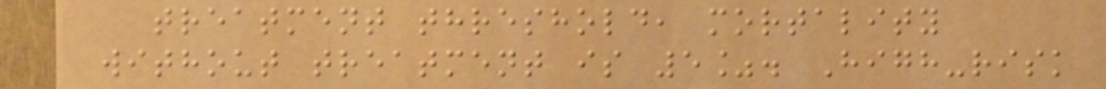treatment threshold, mortality
without treatment is 5%. High-risk
